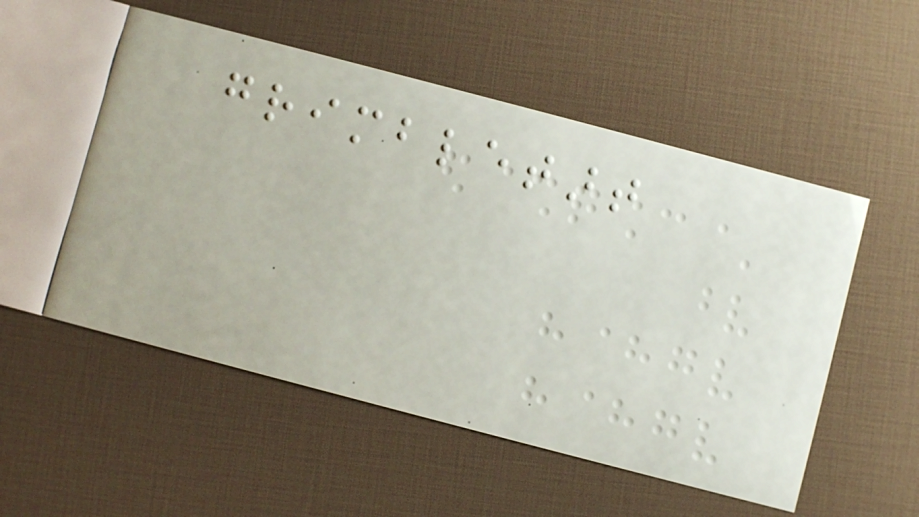grimbletart
